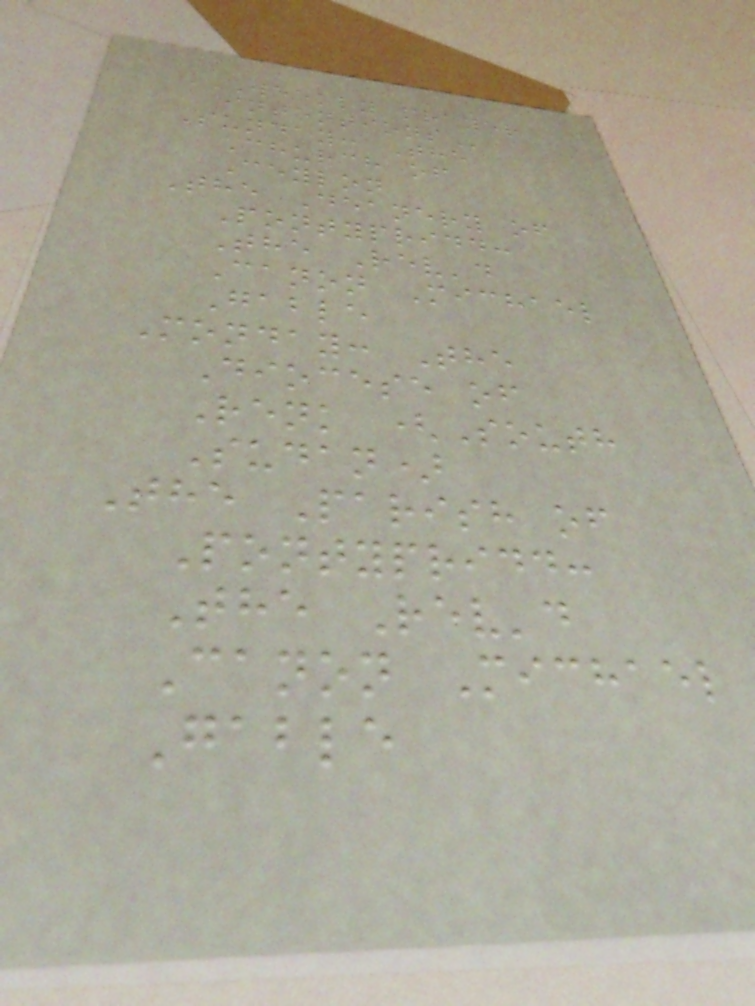WEEKLY PRAYER
INTENTIONS
Sunday: The
Church of
Ceylon
The Deanery of
Pontypridd:
The Rev'd
Canon Michael
Gable
Monday: The
Diocese of
Renk (South
Sudan)
The Parish of
Pontypridd:
The Rev'd
Canon Michael
Gable
